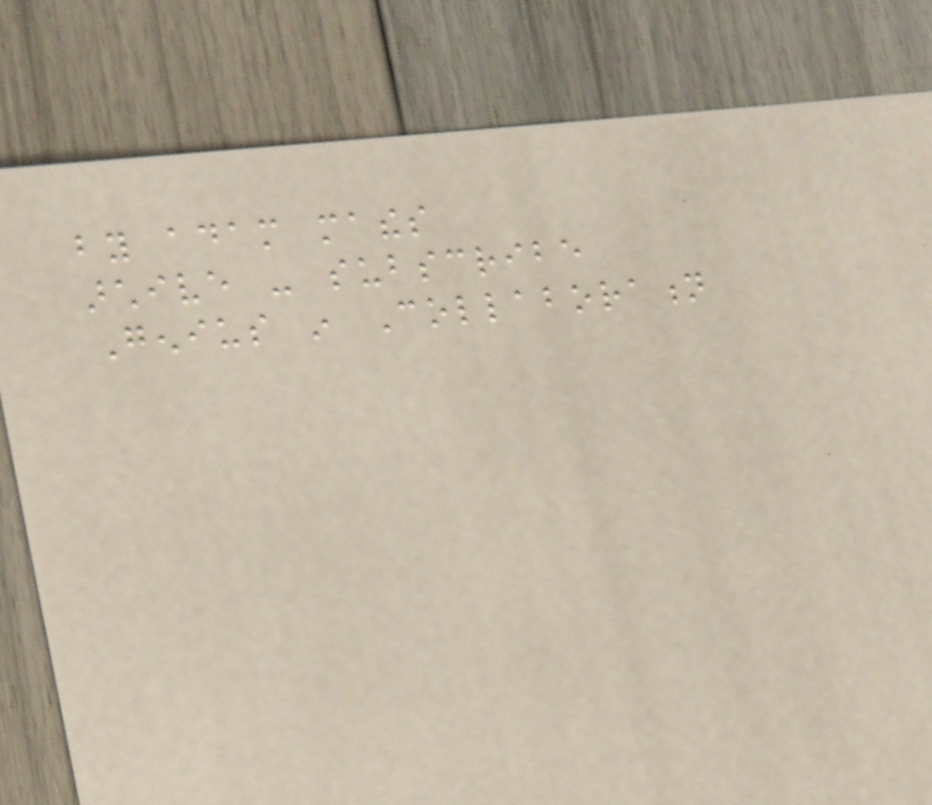by adam mathes
archive - subscribe
Genius in Collaboration
